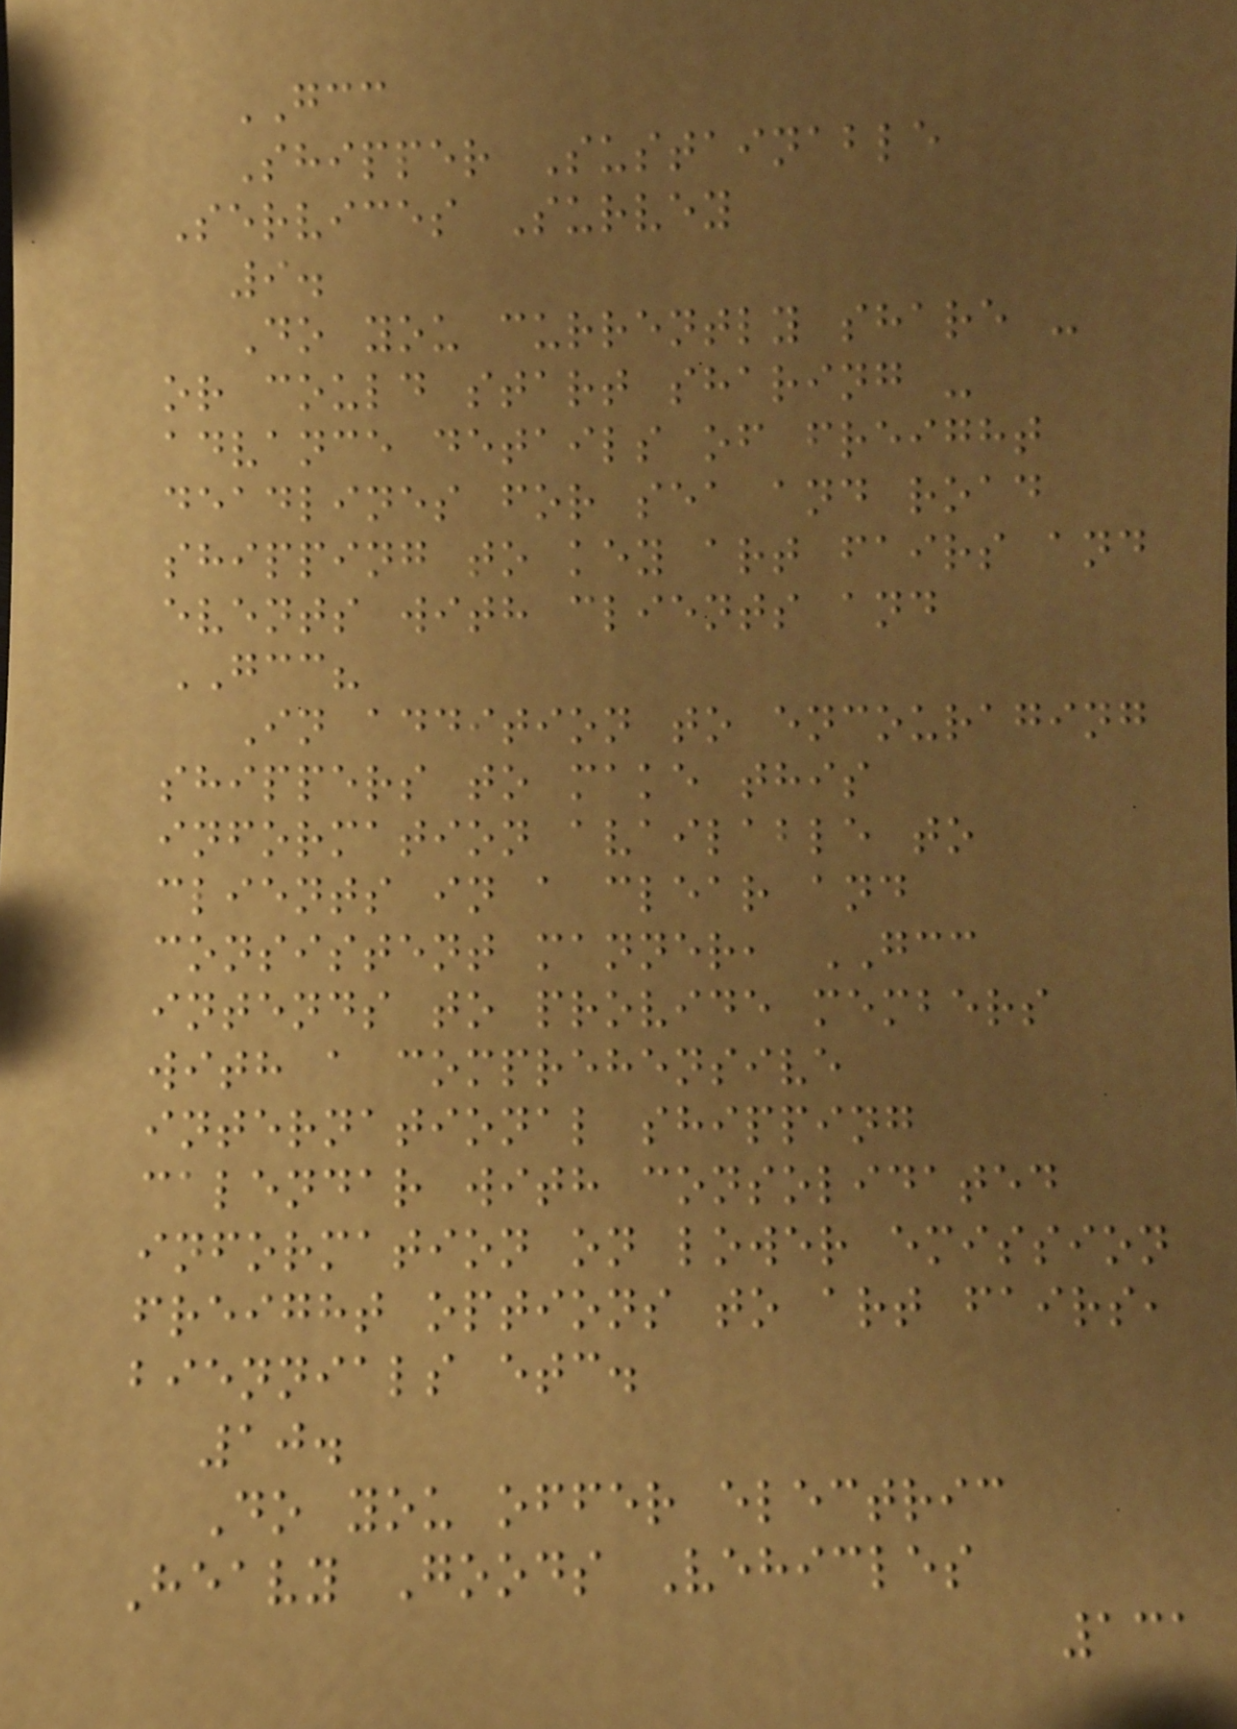GCC
Shipper Sustainable
Services Survey
9.
Do you currently share -
or could start sharing -
advance details of freight
deadlines for sea and road
shipping to key art fairs and
events with clients and
GCC?
In addition to encouraging
shippers to make this
information available to
clients in a clear and
consistent manner, GCC
intends to provide members
with a comprehensive
international shipping
calendar with consolidated
information on lower emission
freight options to art fairs,
biennials etc.
10.
Do you offer electric
Heavy Goods Vehicles
131
